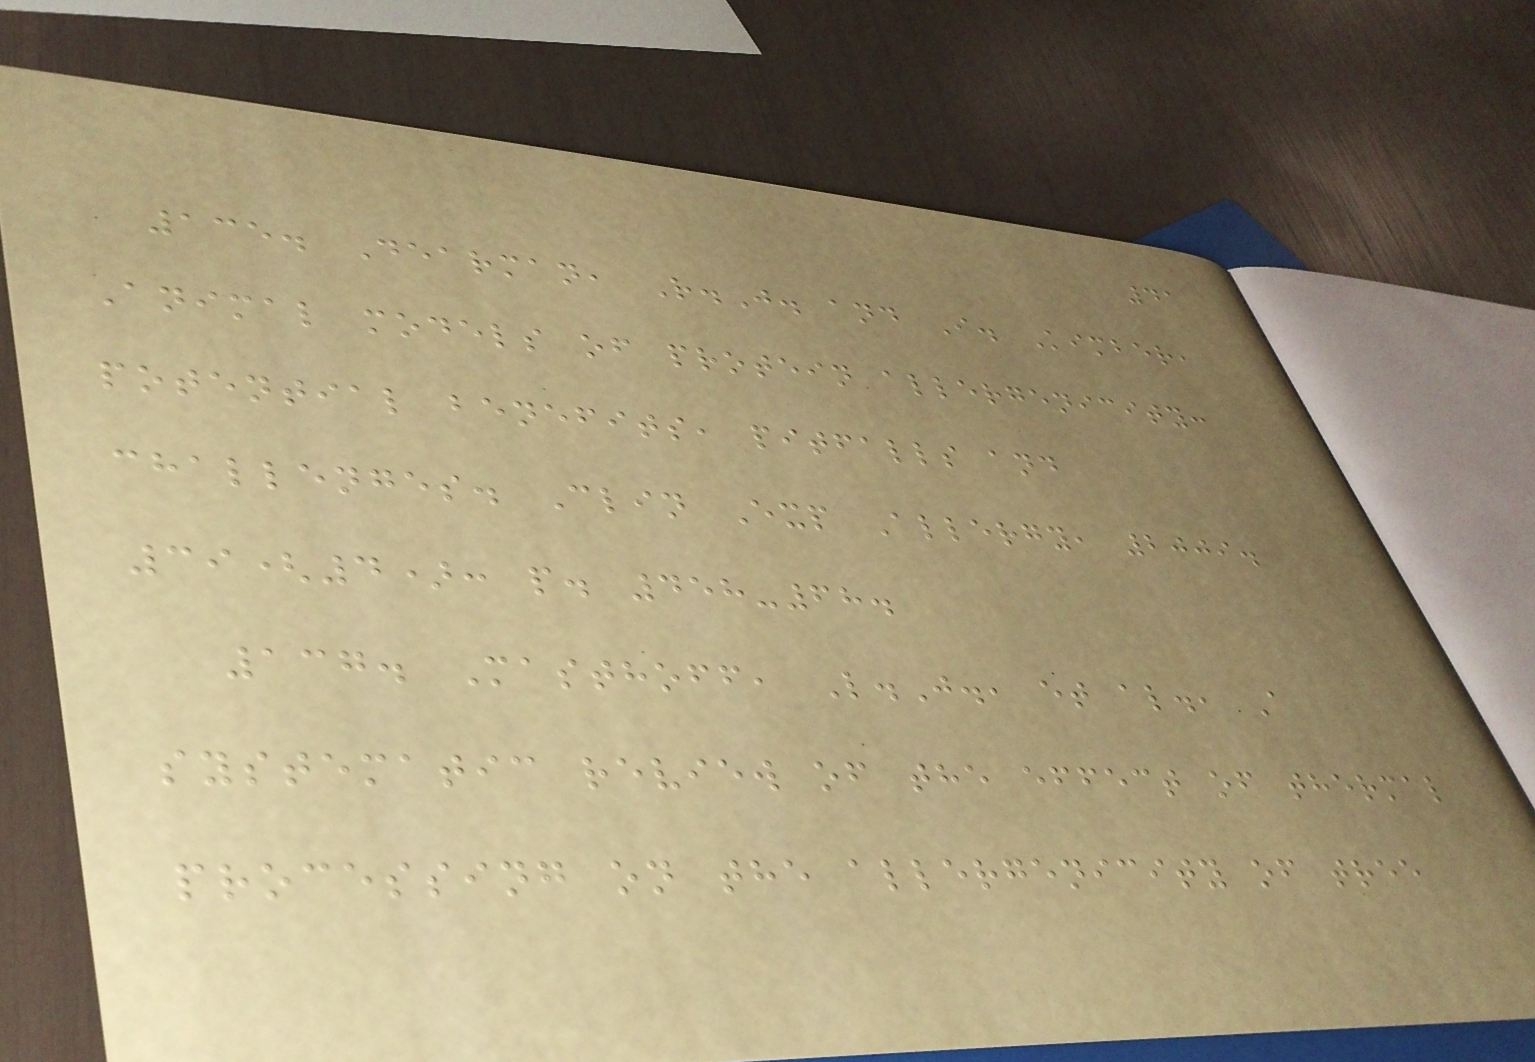41
135. Dearman, R.J. and I. Kimber,
Animal models of protein allergenicity:
potential benefits, pitfalls and
challenges. Clin Exp Allergy, 2009.
39(4): p. 458-68.
137. Masthoff, L.J., et al., A
systematic review of the effect of thermal
processing on the allergenicity of tree
